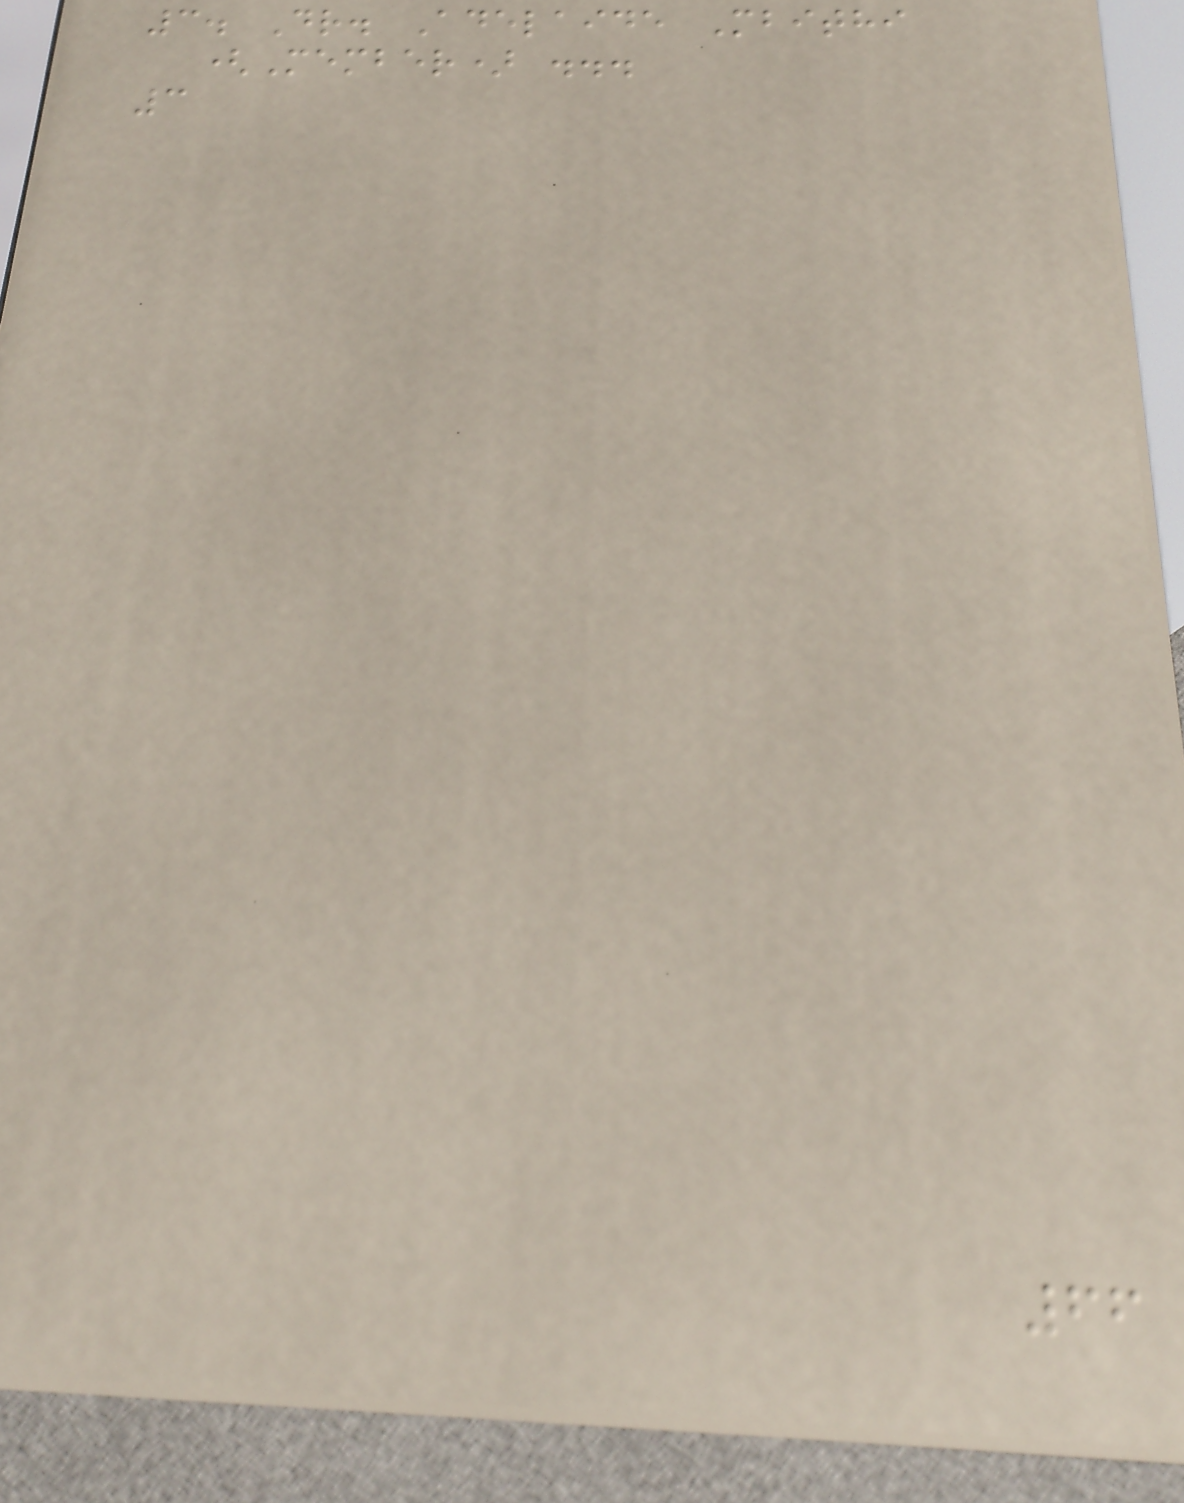3. Dr. Adelaide Mbithi
(Member) ...
3
66
